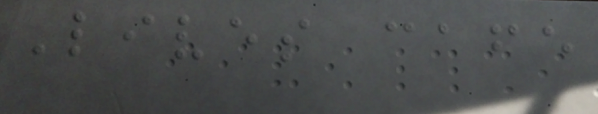Lives cafe
